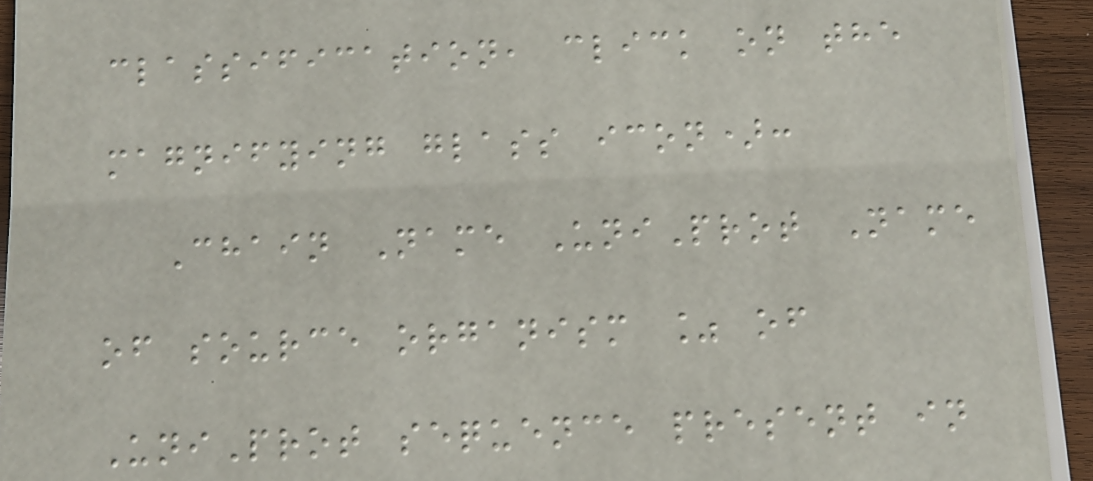classification, click on the
magnifying glass icon):
Chain Name UniProt Name
of source organism % of
UniProt sequence present in
